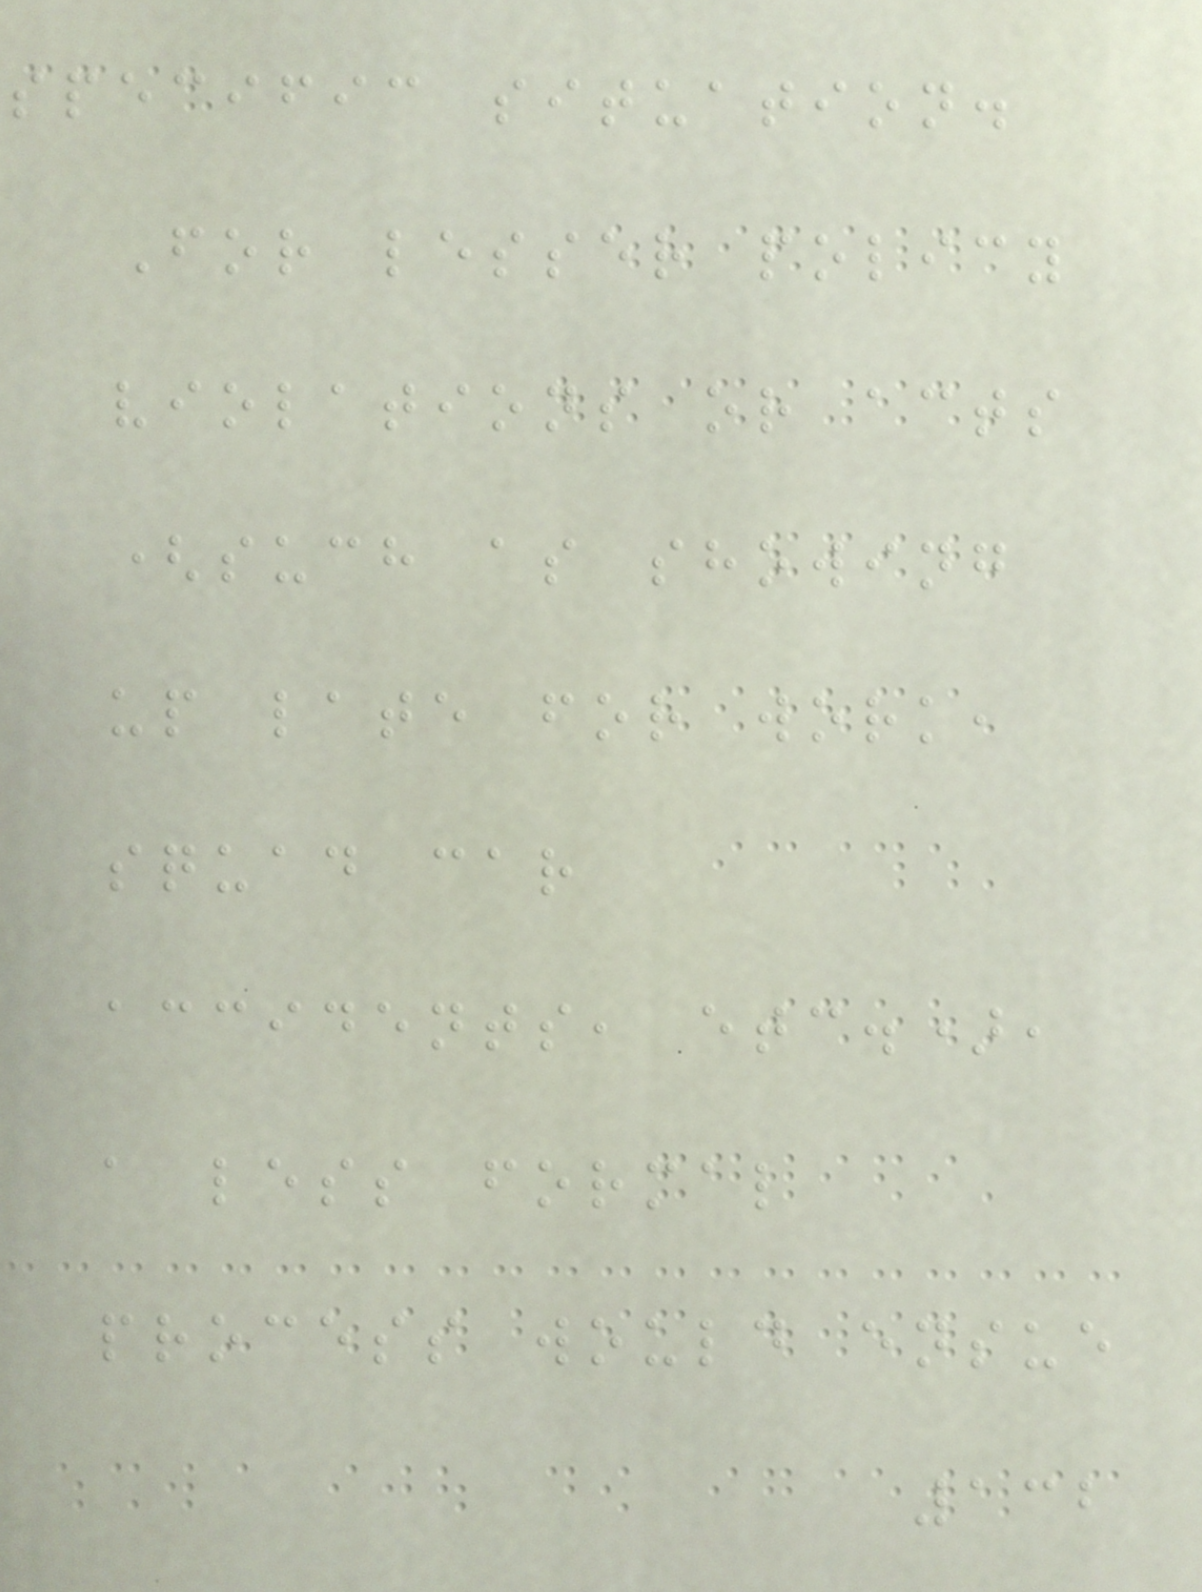specific situation.
For lesser policy
violations or acts
(such as showing
up late for work,
squad car
accidents, etc.),
a less formal
process would ensue
132
